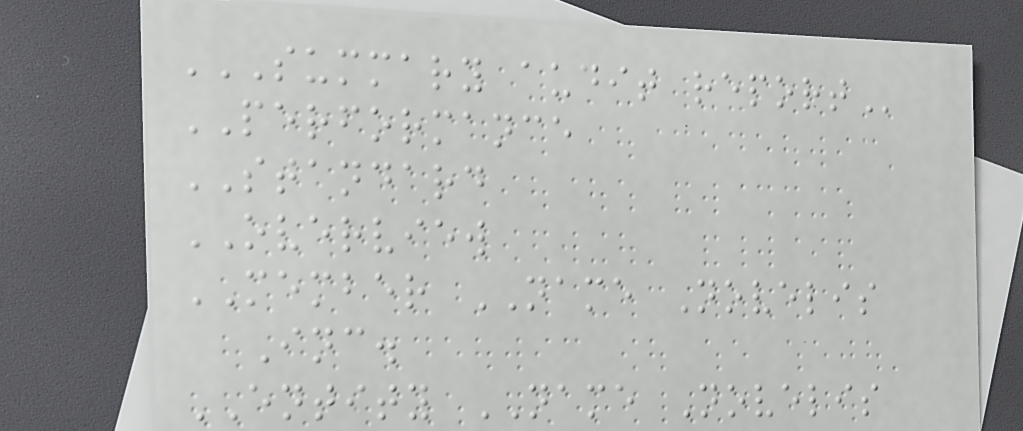SUMMARY AUDIT REPORT
PERFORMANCE
STANDARD
OVERVIEW
MEMBER NAME Novelis
Inc.
ENTITY NAME Novelis
